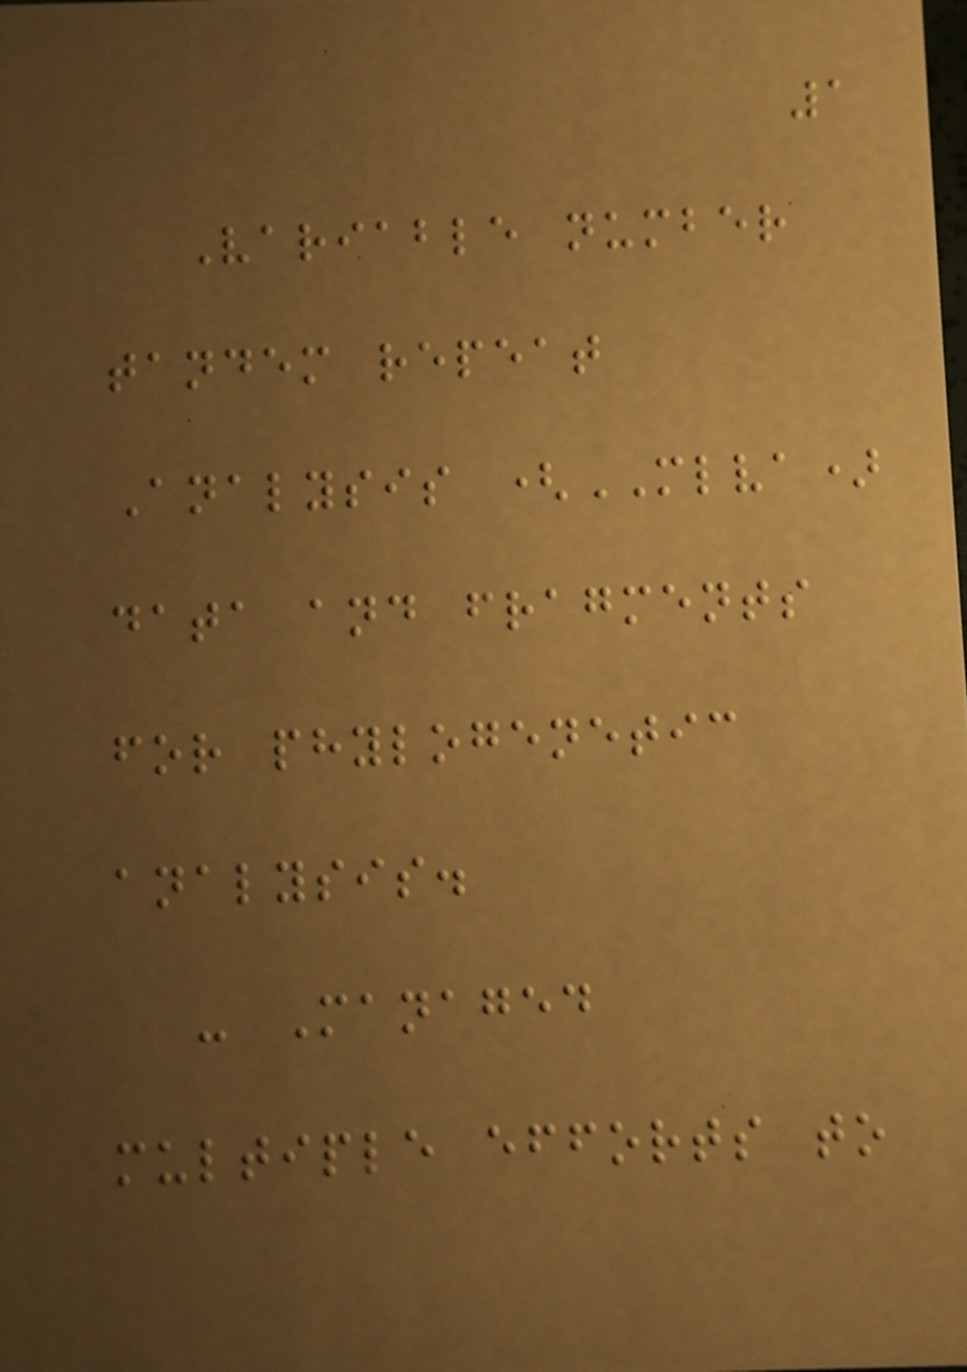1
Variable number
tandem repeat
Analysis (MLVA)
data and fragments
for phylogenetic
analysis.
- Managed
multiple efforts to
